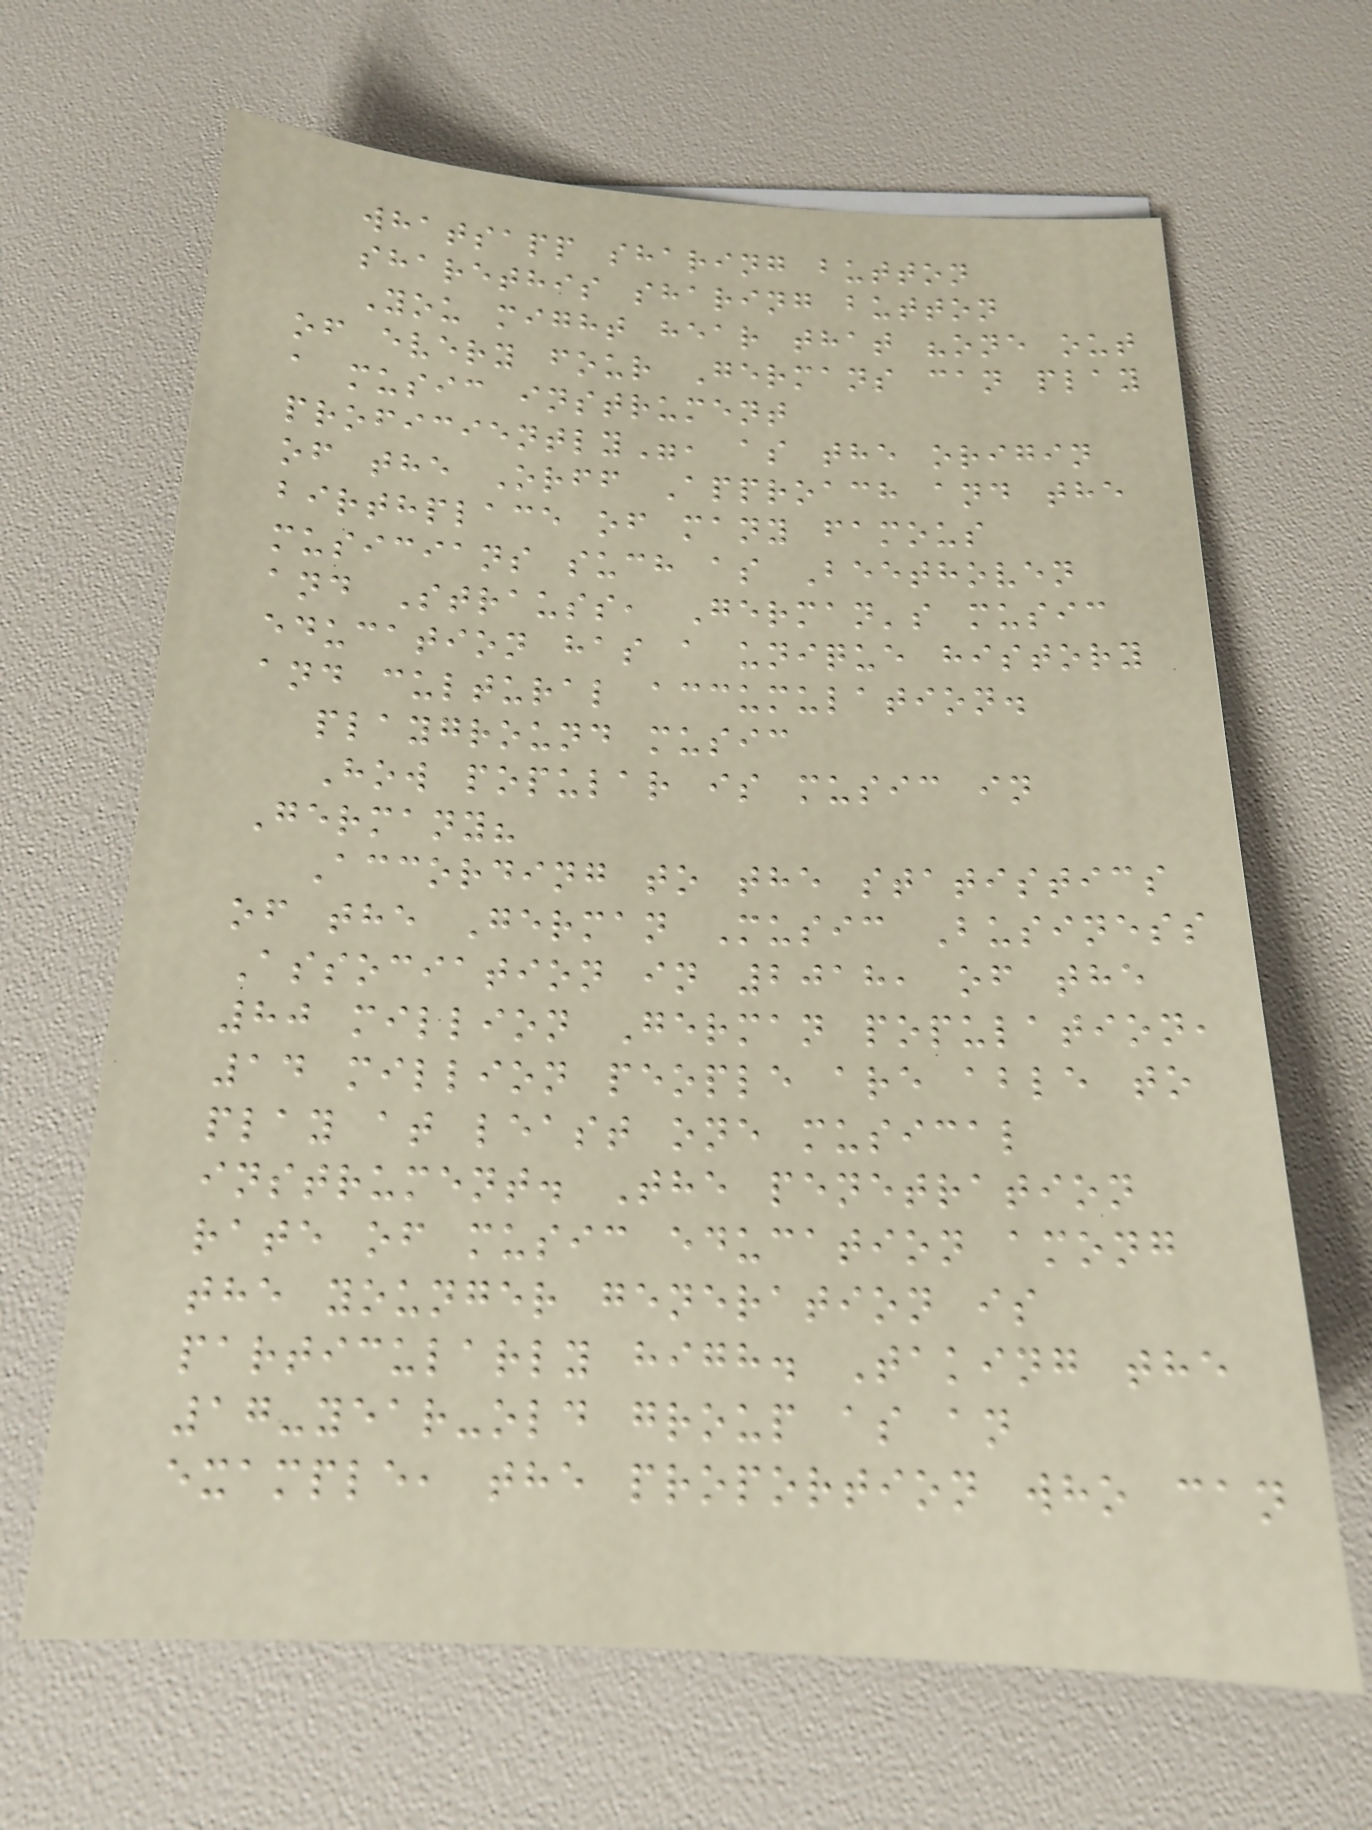whatsapp sharing button
sharethis sharing button
You might hear that "one out
of every four Germans can play
a music instrument
proficiently", as the origin
of the Orff Approach and the
birthplace of many famous
musicians such as Beethoven
and Strauss, German's music
education has a unique history
and cultural accumulation.
playground music
How popular is music in
Germany?
According to the statistics
of the German Music Business
Association in 2018, of the
80 million German population,
14 million people are able to
play at least one musical
instrument. The penetration
rate of music education among
the younger generation is
particularly high. Taking the
17-year-old group as an
example, the proportion who can
